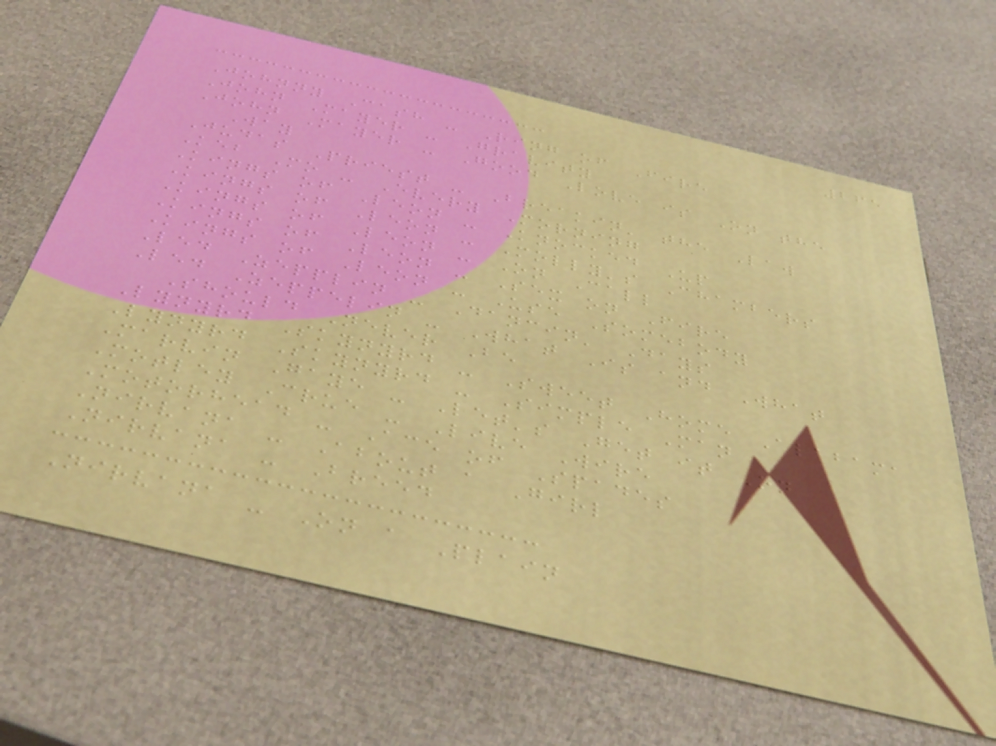265
Johnny Cash - Ring of Fire
John Mayer - Gravity
John Mayer - Good Love is On the
Way
Judas Priest - Breakin' the Law
Keb Mo - Every Morning
Kings of Leon - Knocked Up
Kings of Leon - Molly's Chambers
Kings of Leon - On Call
Kings of Leon - Sex on Fire
Kings of Leon - Use Somebody
Led Zepplin - Dancin' Days
Led Zeppelin - What Is and What
Should Never Be
Lynyrd Skynyrd - Sweet Home Alabama
Lynyrd Skynyrd - Simple Man
Marvin Gaye - Let's Get it On
Motley Crue - Live Wire
Motorhead - Ace of Spades
Nirvana - About a Girl
Nirvana - Breed
Nirvana - On a Plain
